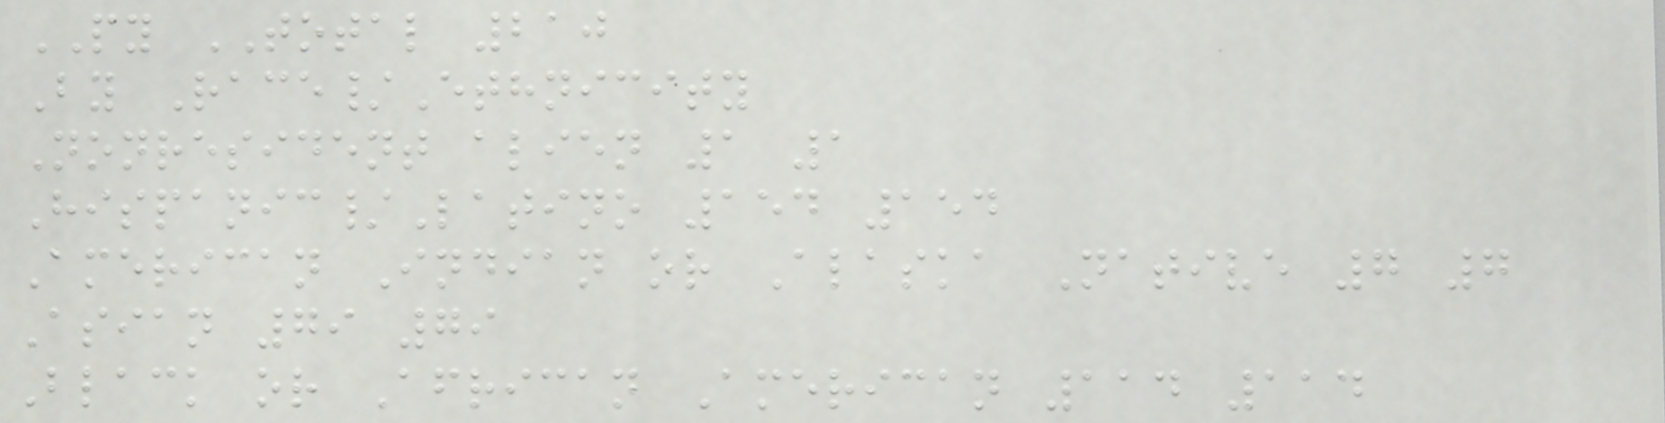PY TOTAL 210
By Race/Ethnicity
Nonresident alien 1 1
Hispanic/Latino 154 154
American Indian or Alaska Native 7 7
Asian 79 79
Black or African American 114 114
